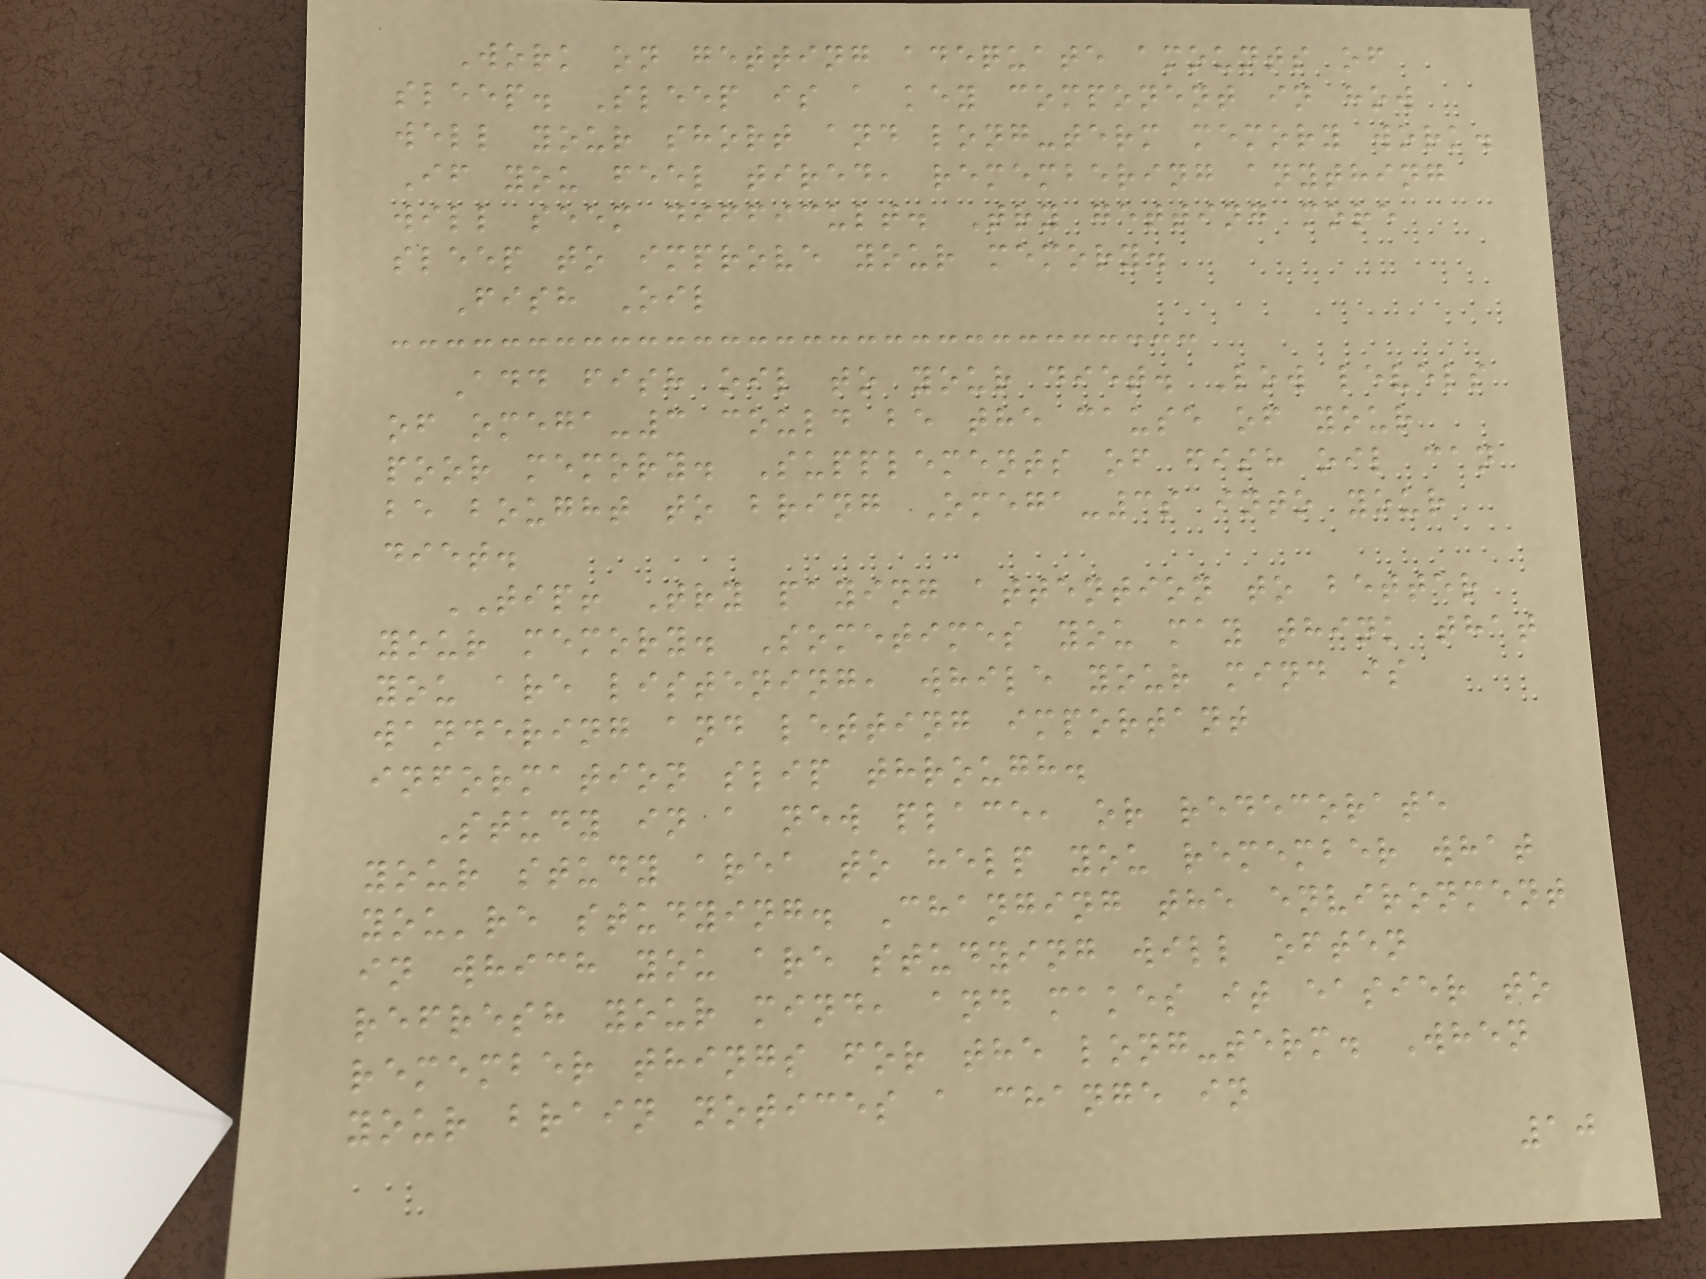Work on getting adequate amounts of
sleep. Sleep is a key component in how
well your short and long-term memory work.
If you feel tired, remembering anything
will seem difficult. Try getting more
sleep to improve your memory.
Fish Oil
Add fish oil to your diet. Low levels
of omega-3 could be the cause of your
poor memory. Supplements of fish oil can
be bought to bring Omega-3s into your
diet.
TIP! Try paying attention to better
your memory. Sometimes you may think that
you are listening, while your mind is
wandering and letting important
information slip through.
Study in a new place, or redecorate
your study area to help you remember what
you're studying. Changing the environment
in which you are studying will often
refresh your mind, and makes it easier to
remember things for the long-term. When
your brain notices a change in
10
